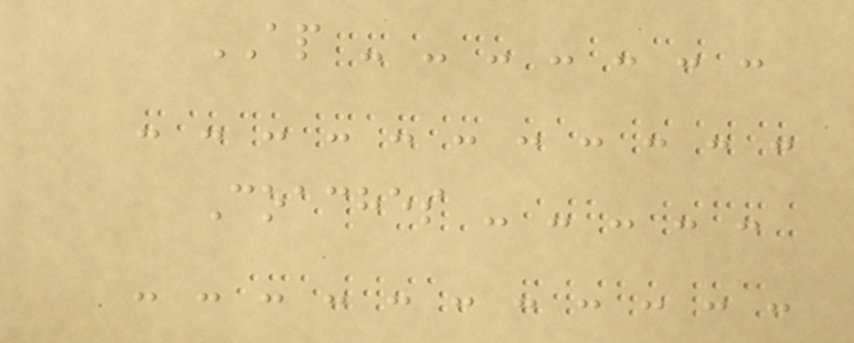AP - - - - - - -
- - - - - - - - - - -
Coaches - - - - -
- - - - - - - - - - -
